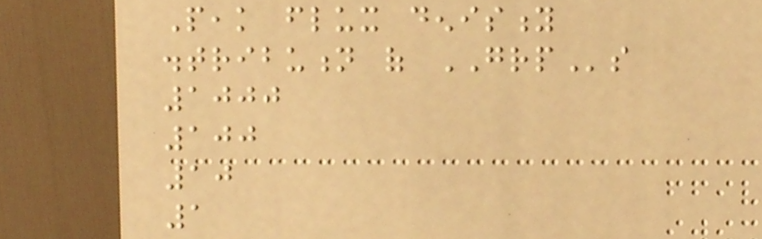Peak flux denisity
distribution of GRPs
1000
100
10
1
